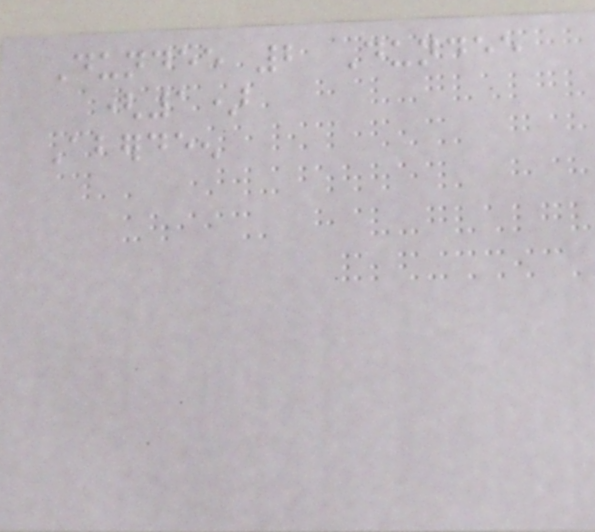Dundee 2 Dundee
(1)
Aberdeen
